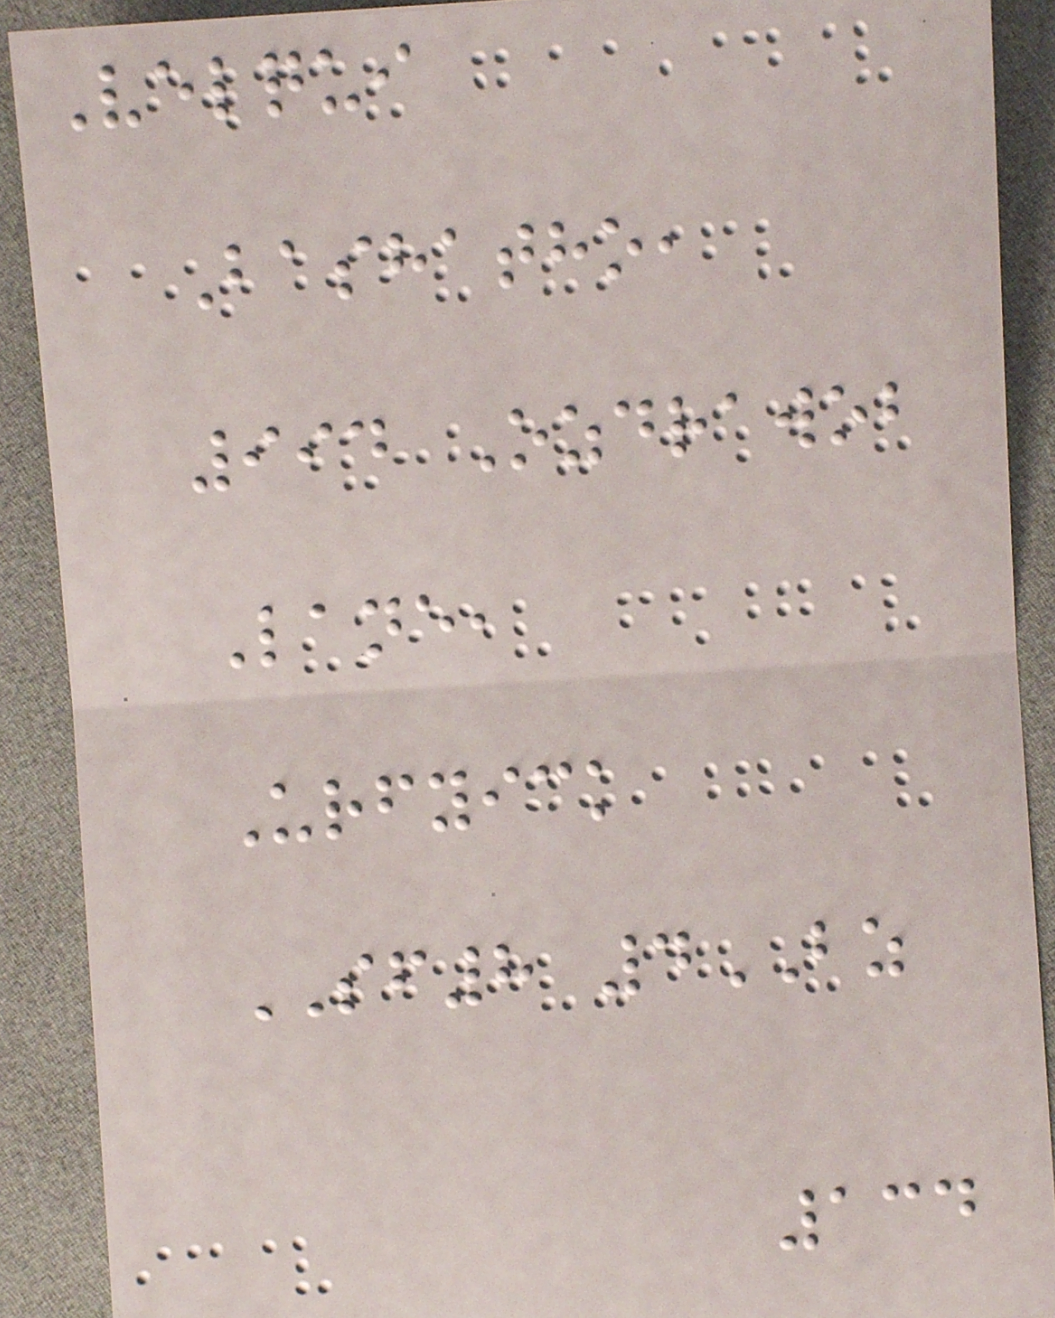Velqui
Bashatho,
994 Ozdrawob
Lane,
Urfyick
SF8 4BZ
134
